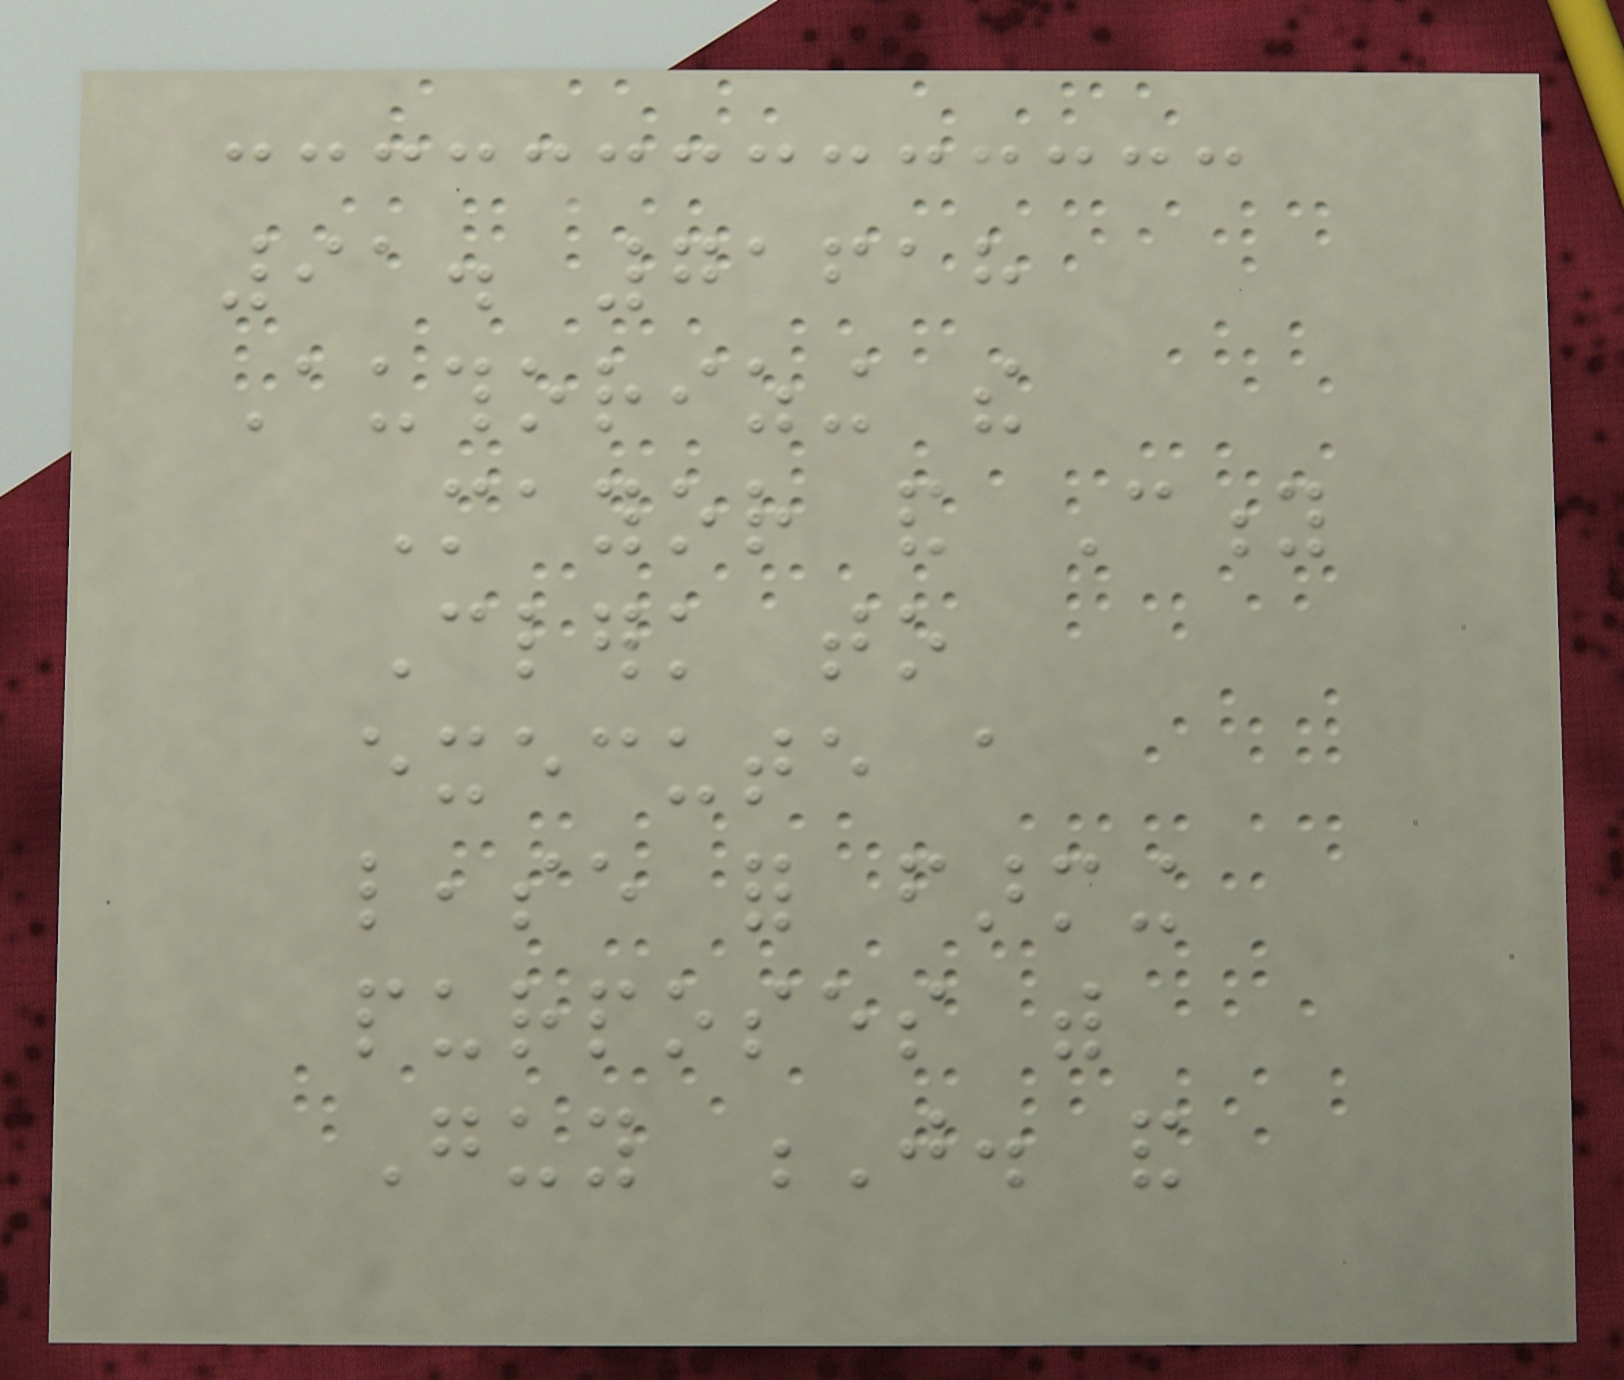91. 71618
Authorizing the
Mayor and City
Clerk to
execute a
lease for farming
purposes with
Guy J. and
